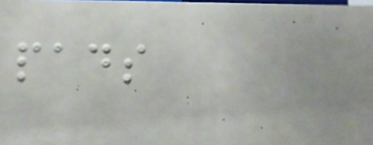pads
